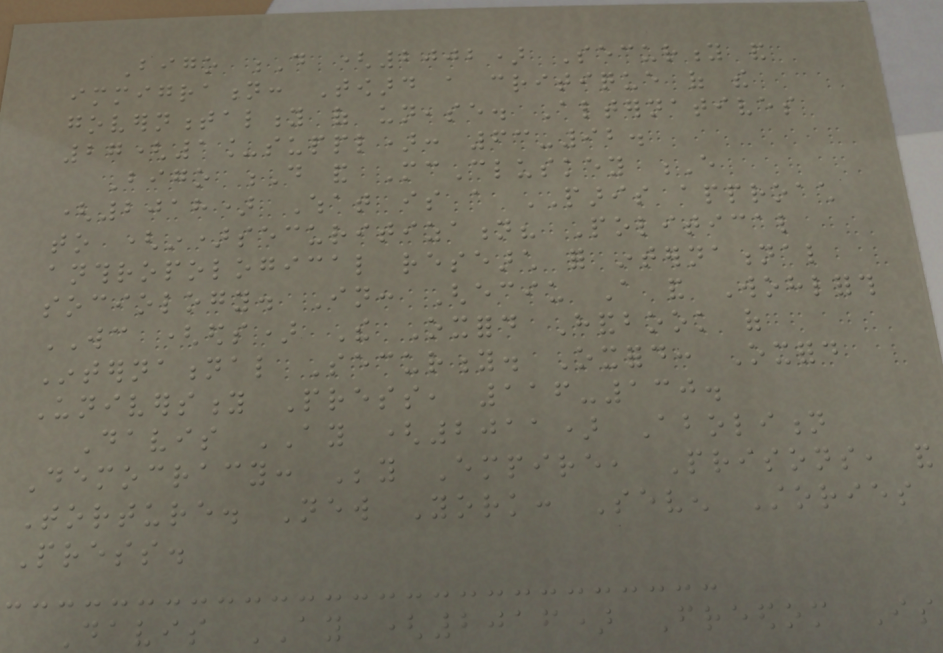Bigo D (2002) Security and
immigration: Toward a critique of the
governmentality of unease. Alternatives
27(1_suppl): 63-92.
Bigo D and McCluskey E
(2018) What is a PARIS approach
to (in)securitization? Political
anthropological research for international
sociology. In: Gheciu A and Wohlforth
WC (eds) The Oxford Handbook of
International Security. Oxford: Oxford
University Press, 116-130.
Davis AY (2011) Abolition
Democracy: Beyond Empire, Prisons, and
Torture. New York: Seven Stories
Press.
Davis AY (2016) Freedom Is
